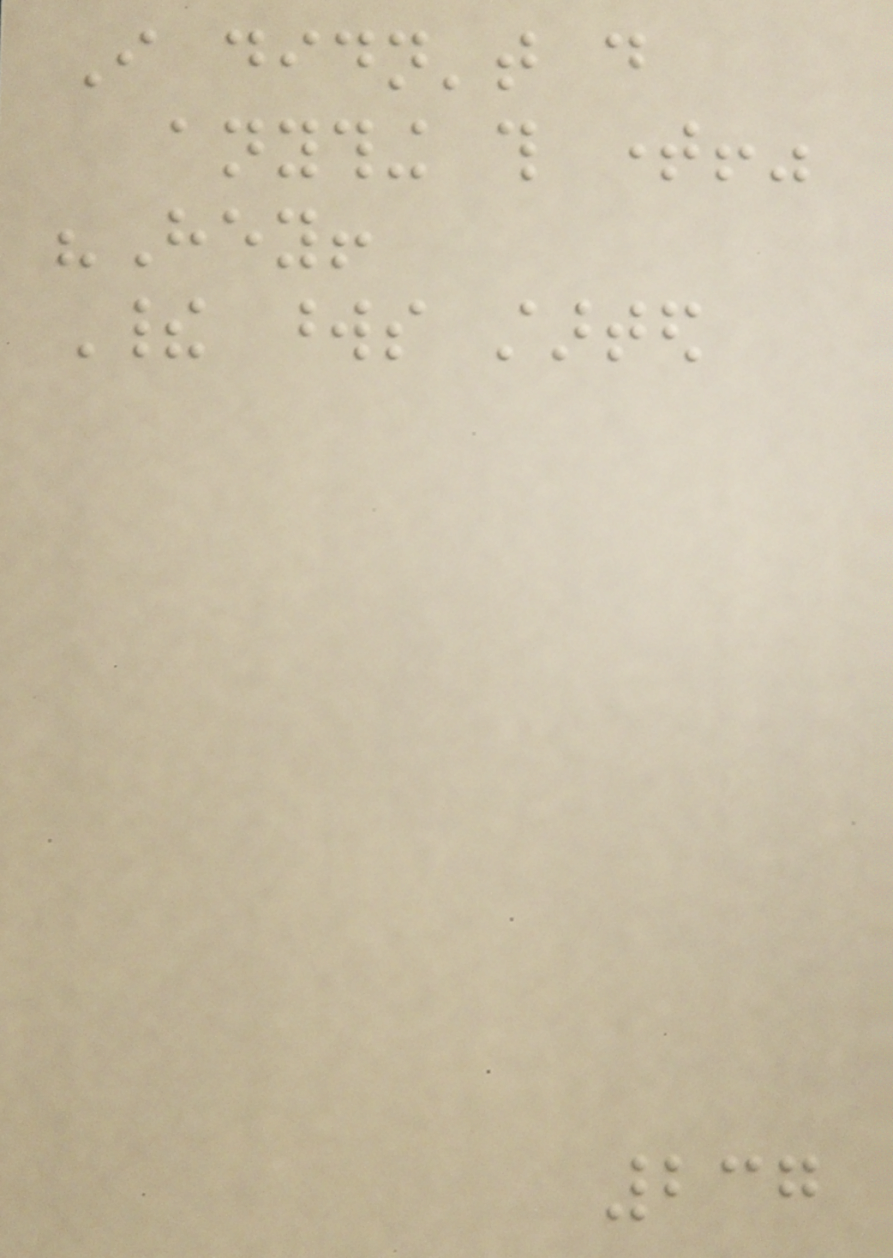I didn't do
anything this time!"
"Hey!
Their words started
237
